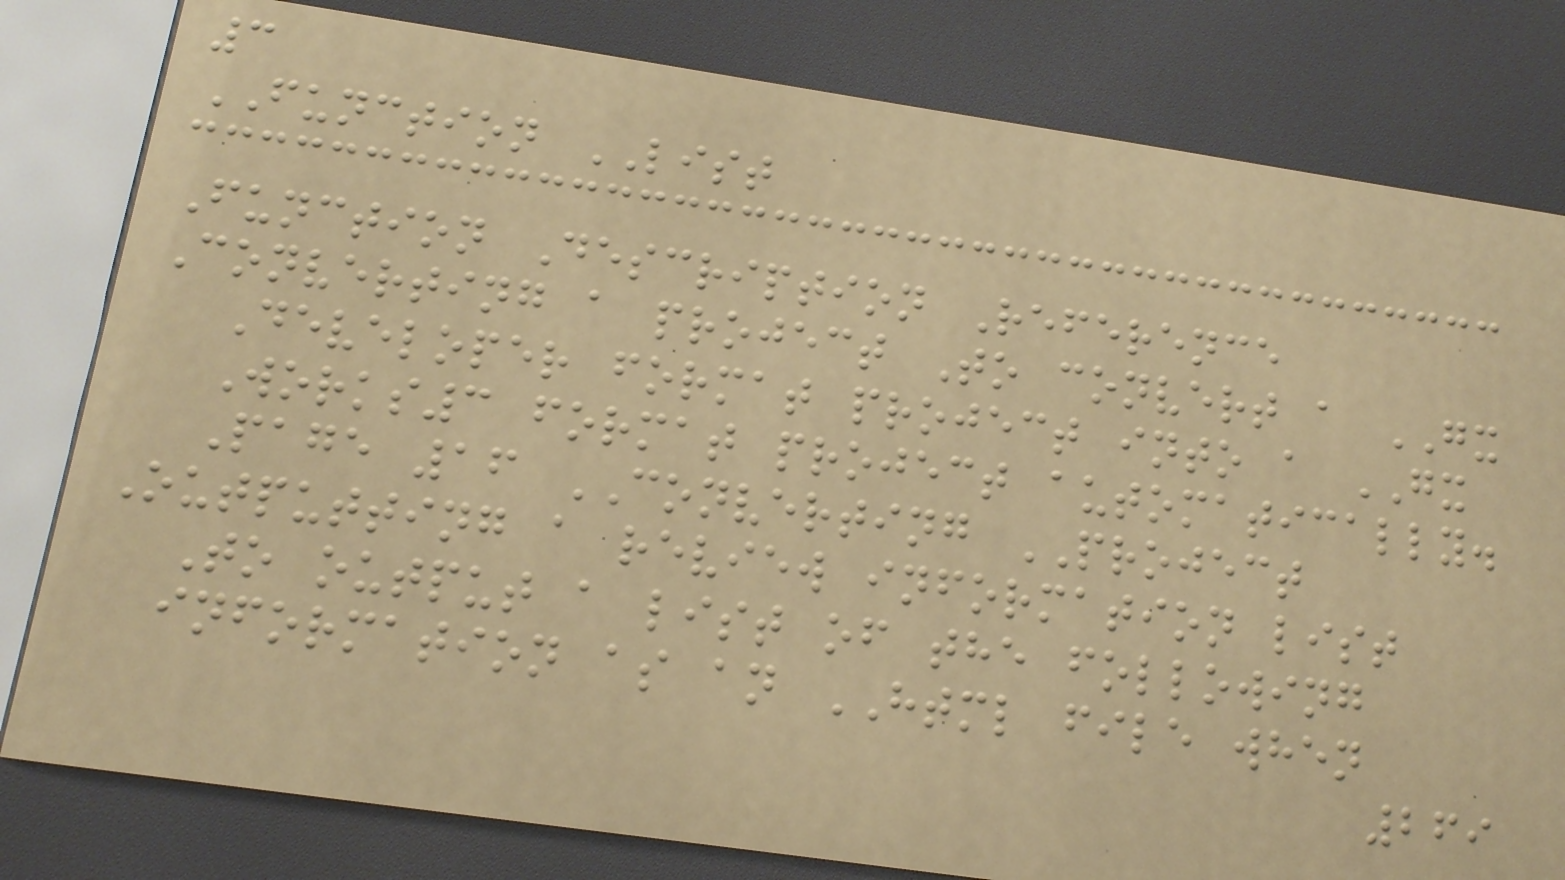3
FUNCTION LIST
Function Description Reference
Converting a project To convert a GX
Developer format project into a GX
Works3 format project automatically.
Page 16 CONVERTING PROJECT
Outputting a review information list
To output a list of the following
information as an HTML file when
269
